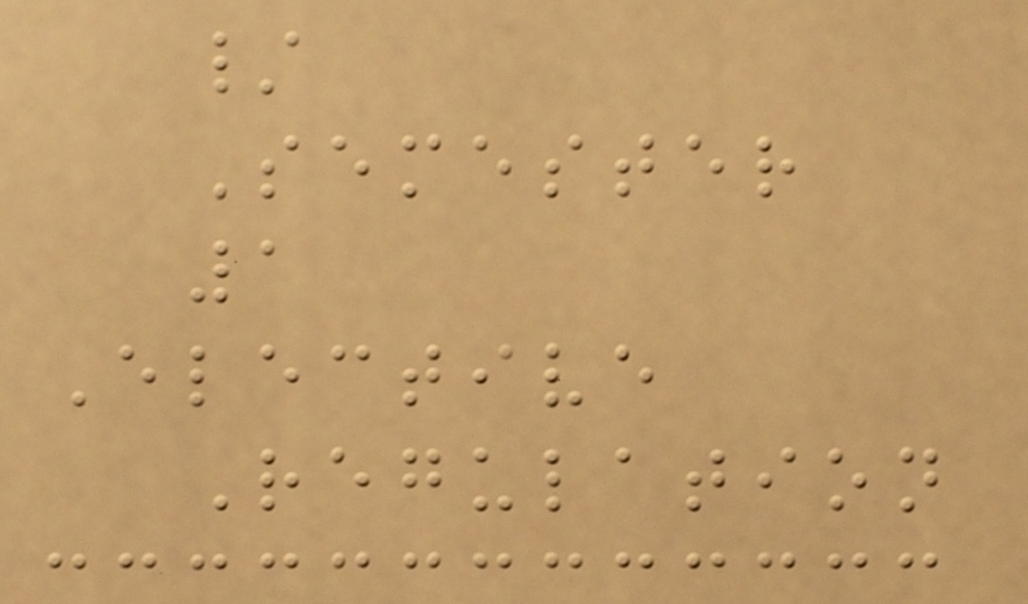/
Semester
1
Elective
Regulation
